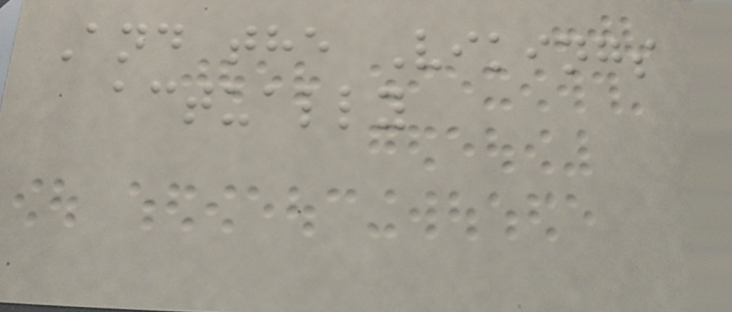And the Vikings
actually
